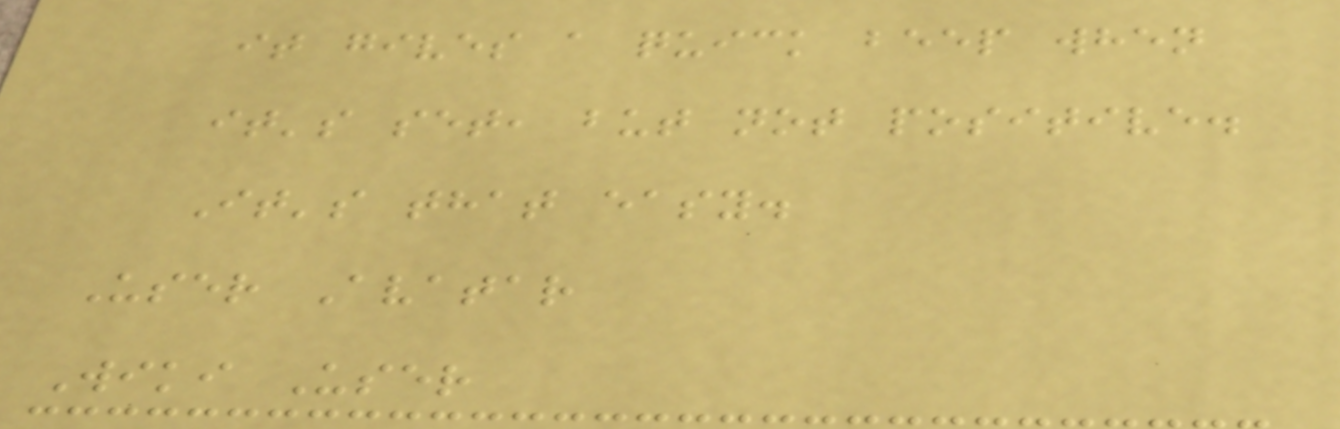it gives a quick beep when
it's set, but not positive.
It's that easy.
User Avatar
Wiki User
